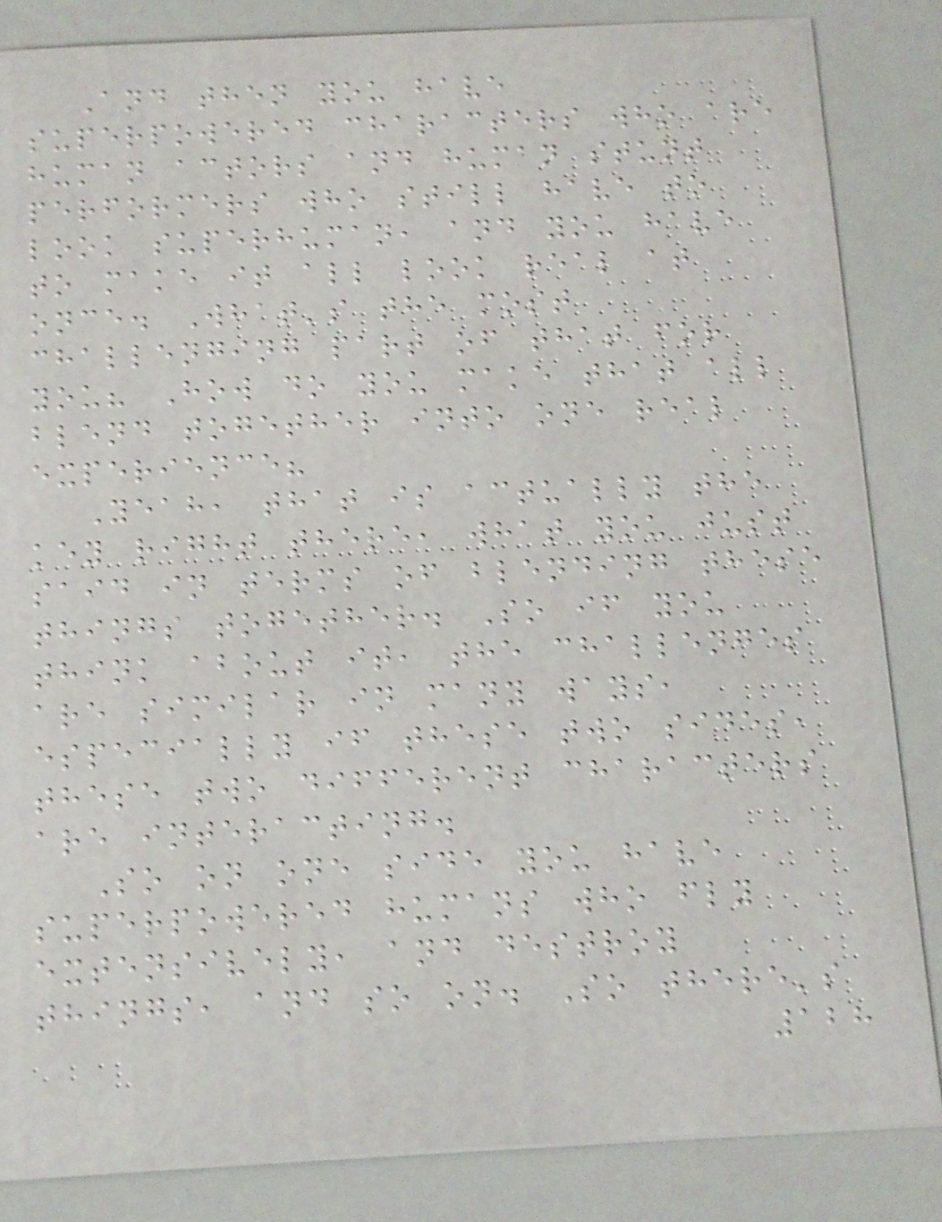And then you have
superpowered characters who are
human actors and human stunt
performers who still have to
look superhuman, and you have
to make it all look real at
once. What's the most
challenging part of that for
you? How do you make that all
blend together into one real
experience?
Yeah, that is actually the
key right there, what you just
said in terms of blending these
things together. So if you
think about it, the challenges
are similar in many ways,
especially if these two sides,
these two different characters
are interacting.
So on one side you have
superpowered humans who fly
extensively, and destroy
things, and so on. So there's
128
